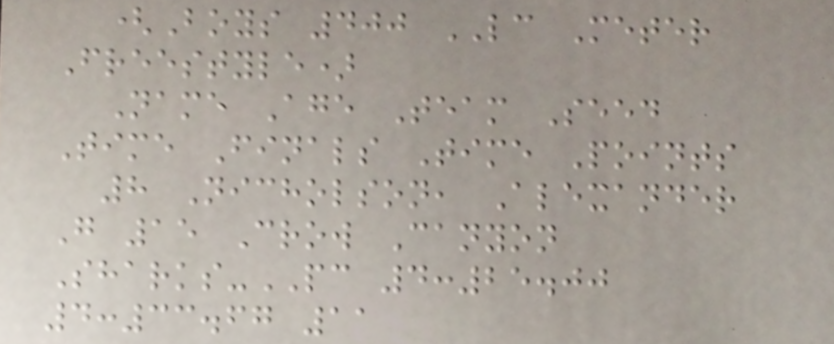(Boys 400 LC Meter
Freestyle)
Name Age Team Seed
Time Finals Time Points
8 Nicholson, Alexander
G 15 Crow Canyon
Sharks-PC 4:25.00
4:33.67 11
